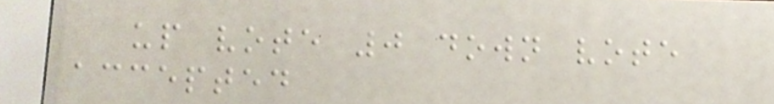up vote 0 down vote
accepted
